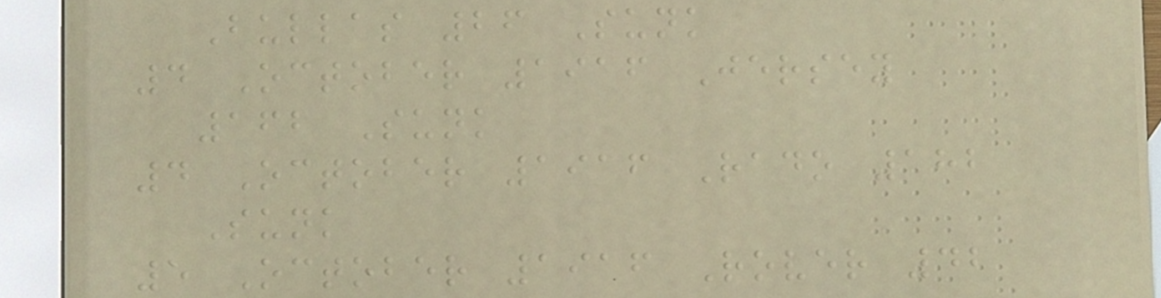Bullas 26 Sunk
4 October 1916 Jersey
162 Sunk
4 October 1916 Rado 182
Sunk
5 October 1916 Rover 42
